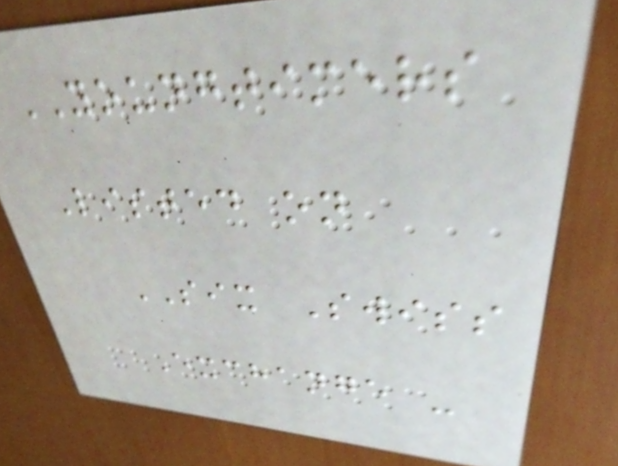YOUNGTIMERS
Listed on
SIX Swiss
Exchange -
